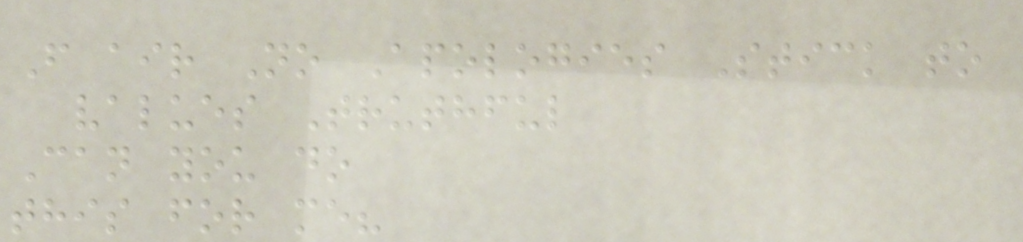F air No Apologies Stick to
values Truthful
Can you do
this for me?
